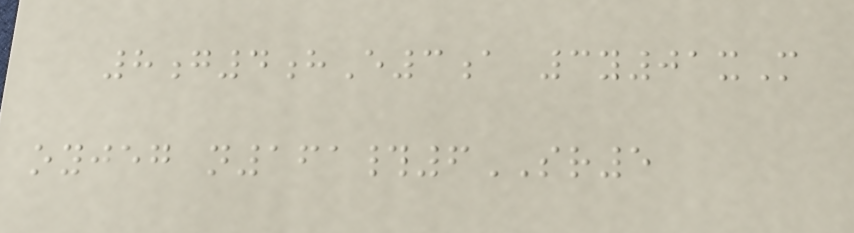8g4hE3a 3y01xM
oyjeg n161#6SR5
